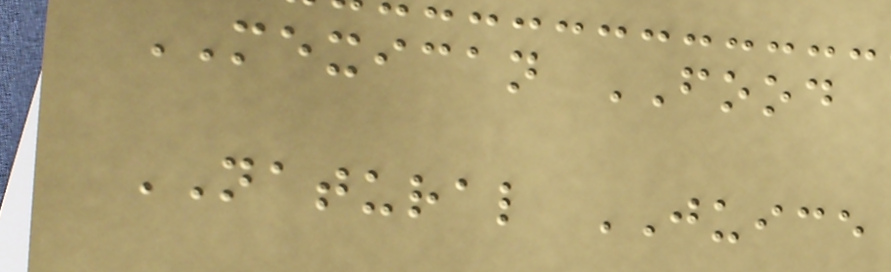MEXICAN FOOD
NATURAL JUICE
